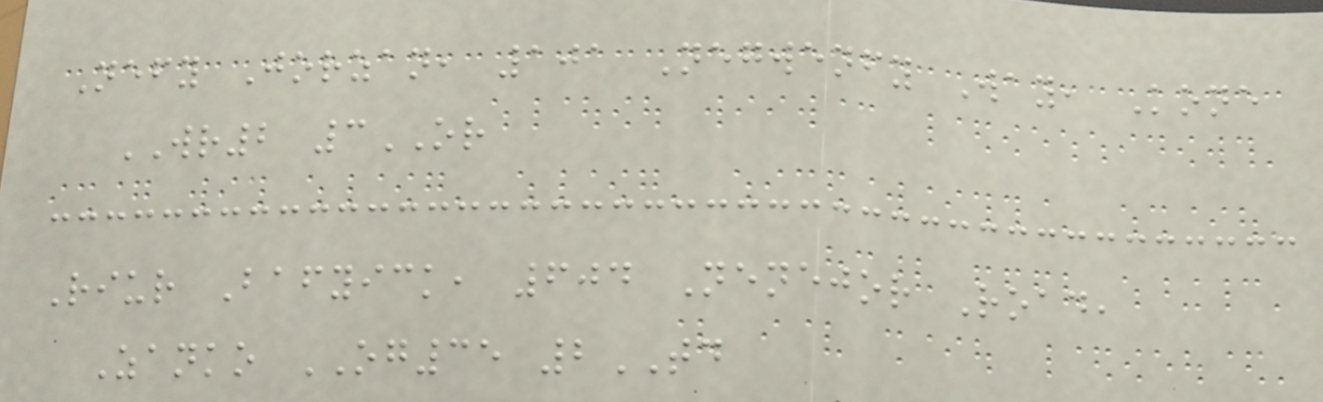Nefy Jorzan, 101 Negwenfy Way, Kone
WR2 3OR
Riur Bafyick, 604 Nenejor Road,
Zanko OG35 2TD
